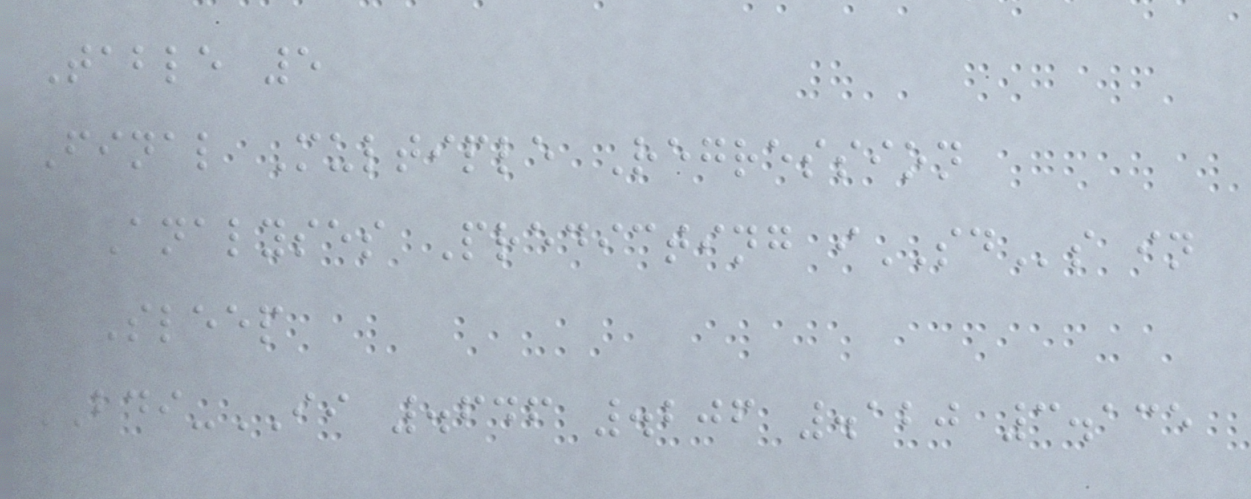Table 5
Final Multiple Regression
Analyses Predicting iSDs in
Sleep
BDI-II .646 .206 .120 3.135
